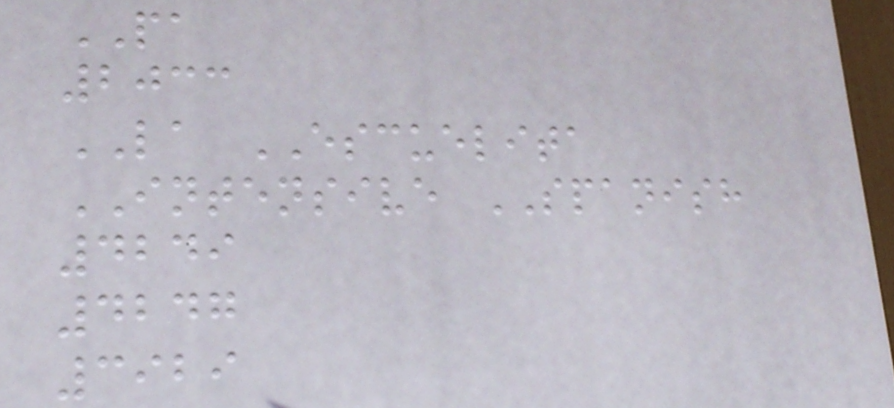PA
2033
LA ESCUELITA
INTENSIVE SPANISH
4249
4247
3929
